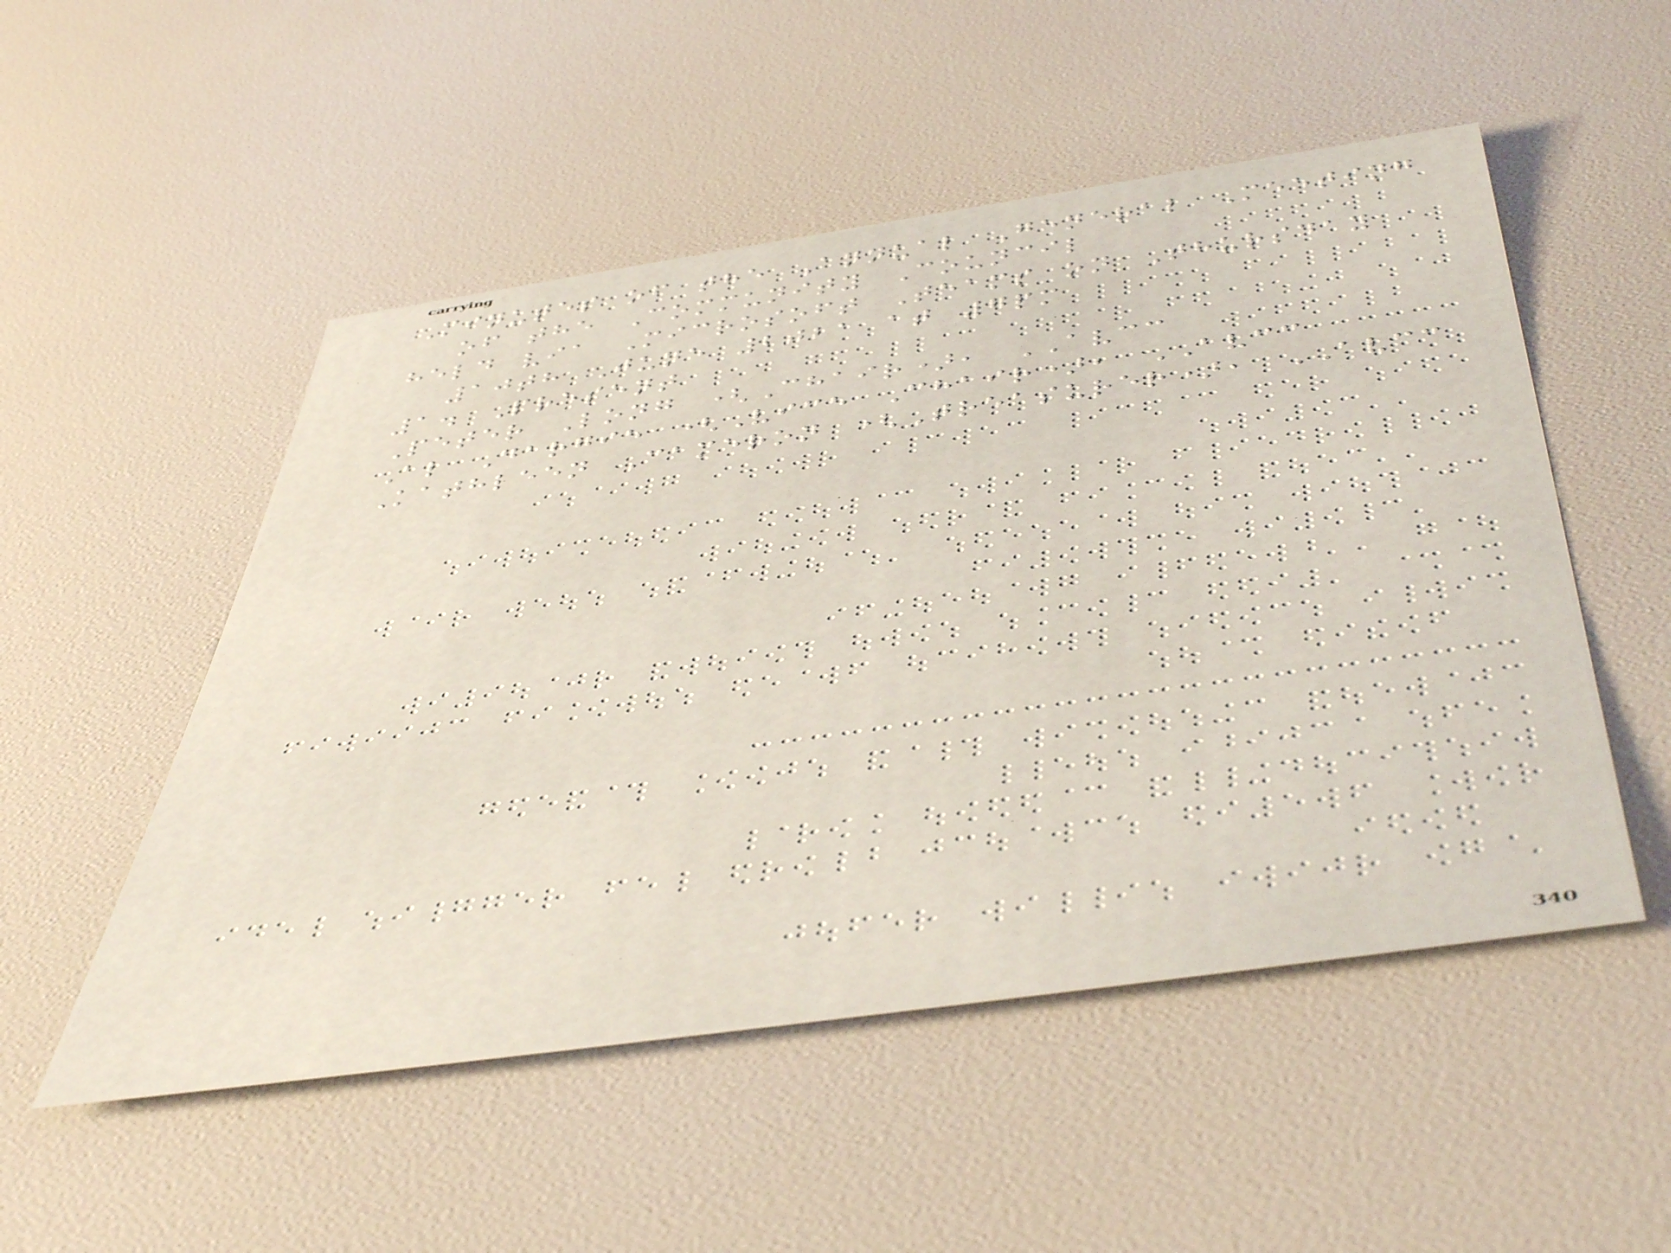Minutes of the Annual General Meeting
of the Community Council
held via Microsoft Teams on Thursday
10th June 2021 at 7pm
1. Present
Peter Long (Chair), AVCC
Al Dargie (Vice Chair), AVCC
Kathleen Cameron (Treasurer), AVCC
